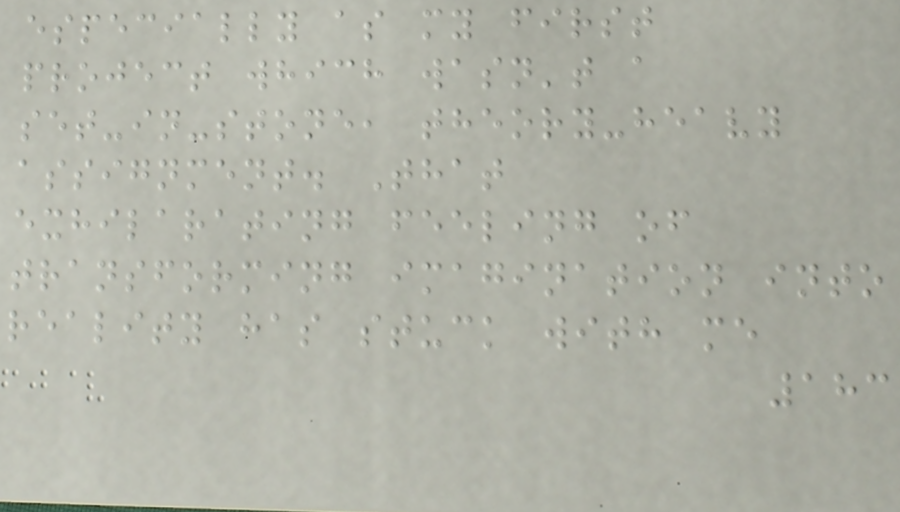especially as my first
project which wasn't a
set-in-stone, theory-heavy
assignment. That
exhilarating feeling of
transforming imagination into
reality has stuck with me
183
